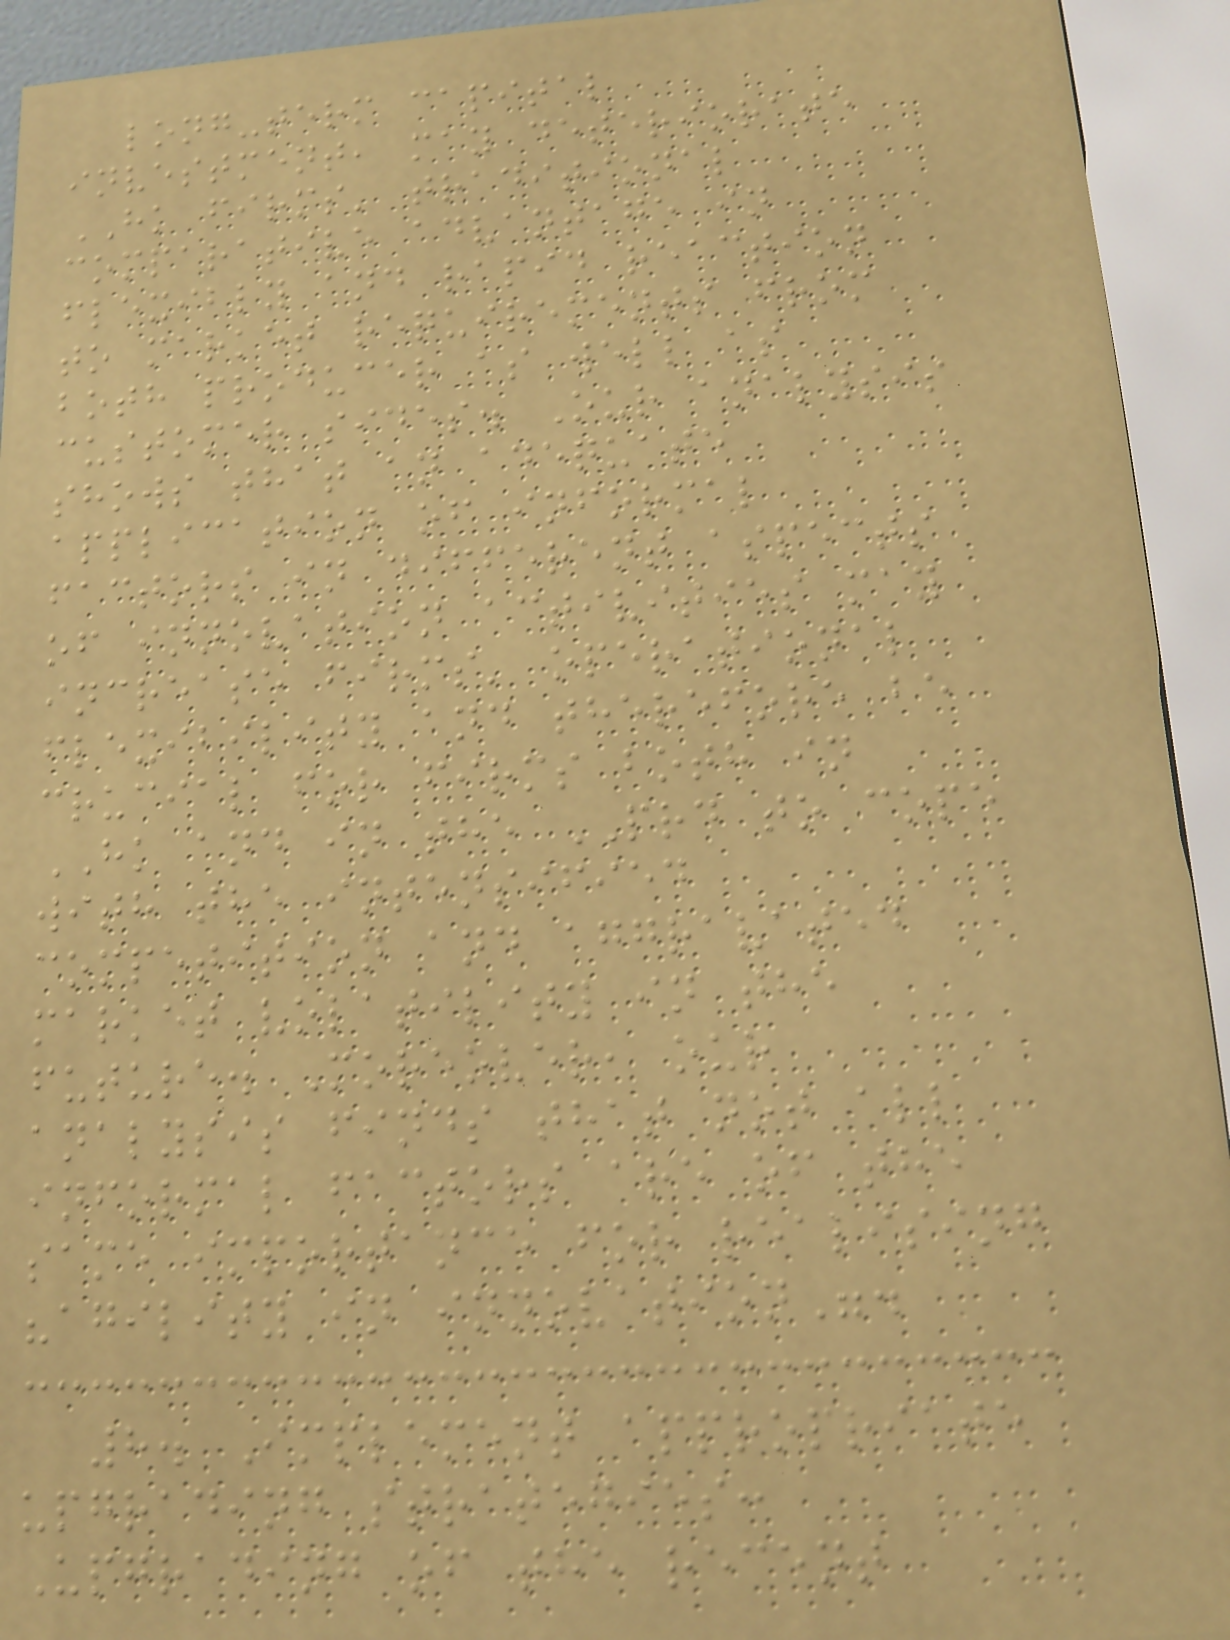long-term capital
investment, may deteriorate
HK firms' traditional
comparative advantage in
flexibly and rapid reaction
to market requirements from
both producer as well as
customer sides. Our analysis
shows that an adequate
application of informal
factors in different aspects
of innovation activities may
increase firms' operational
flexibility and therefore be
crucial for firms both in
HK and in the PRD to cope
with the intensified
competition and aggravated
market volatility in the
future. Moreover, our
analysis finds that not all
informal factors are of the
same importance for realising
"agility in innovation".
8. Implement appropriate
upgrading strategies:
Upgrading of the recent
